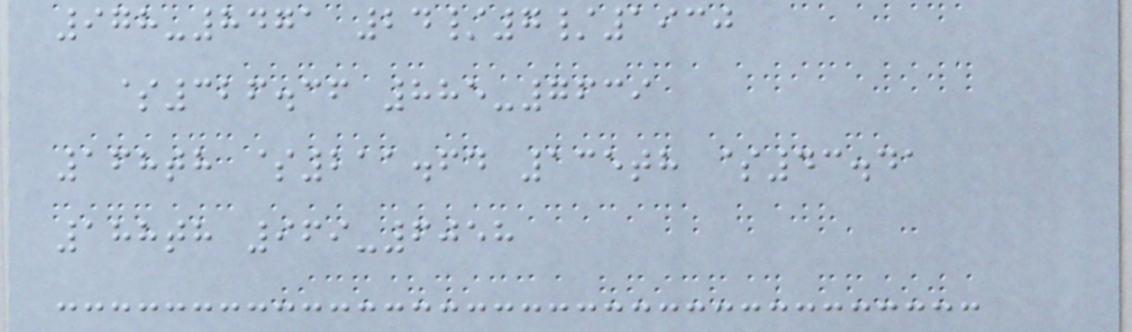978-8471 24/7/1930
$326.36 885-7639
168th $211.64 135th $43.41
188th 969-6058
